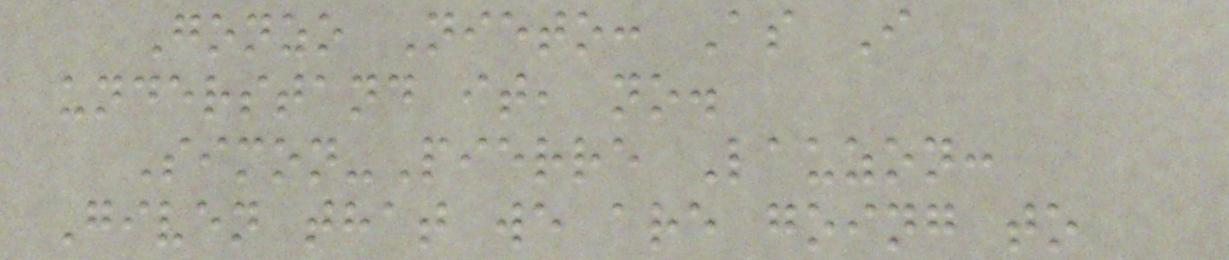Gonzo Nieto: As I
understand it, no.
Simon-Pierre Lauzon:
Given that we are going to
